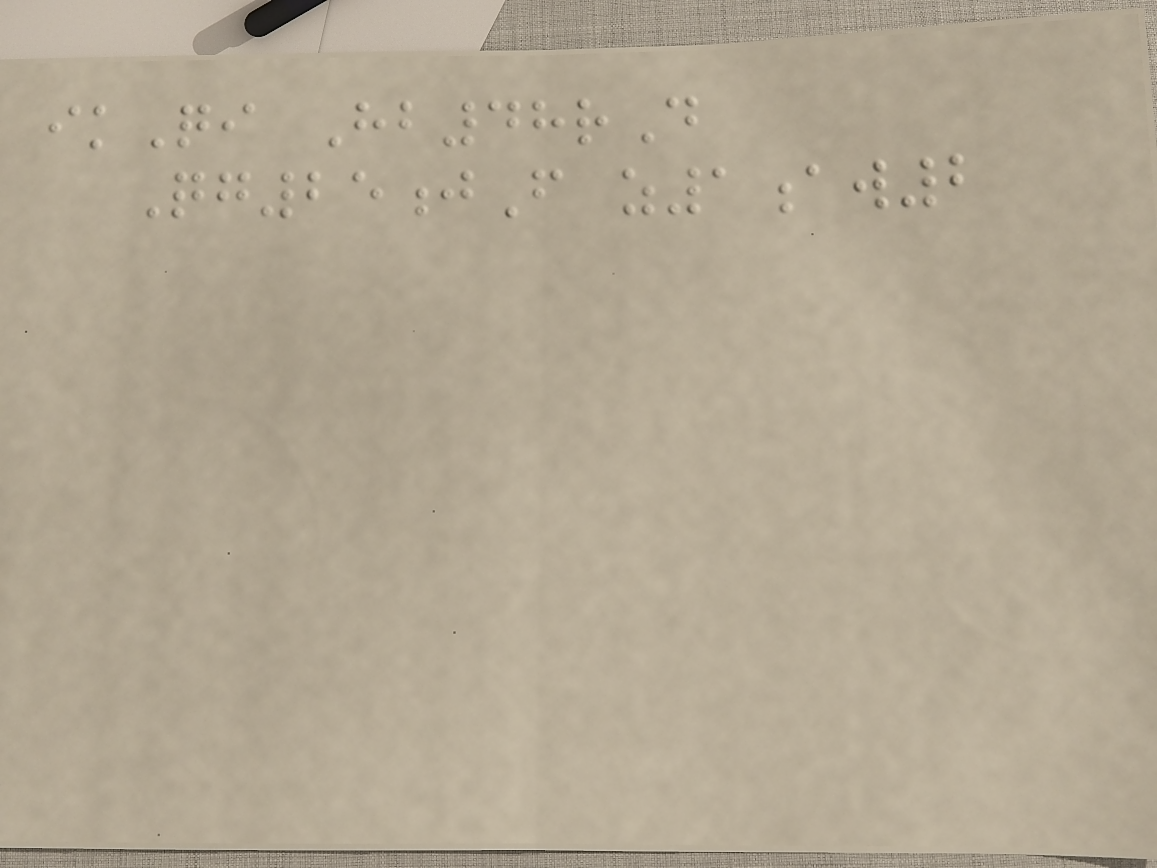ikQi Hb48rD
Qg25jF z1aw2
